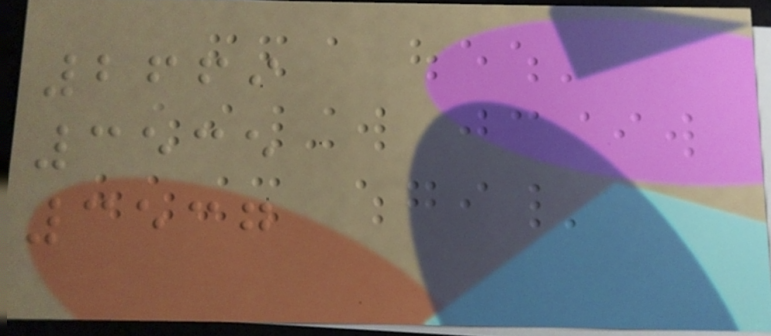2669
3535
3537
